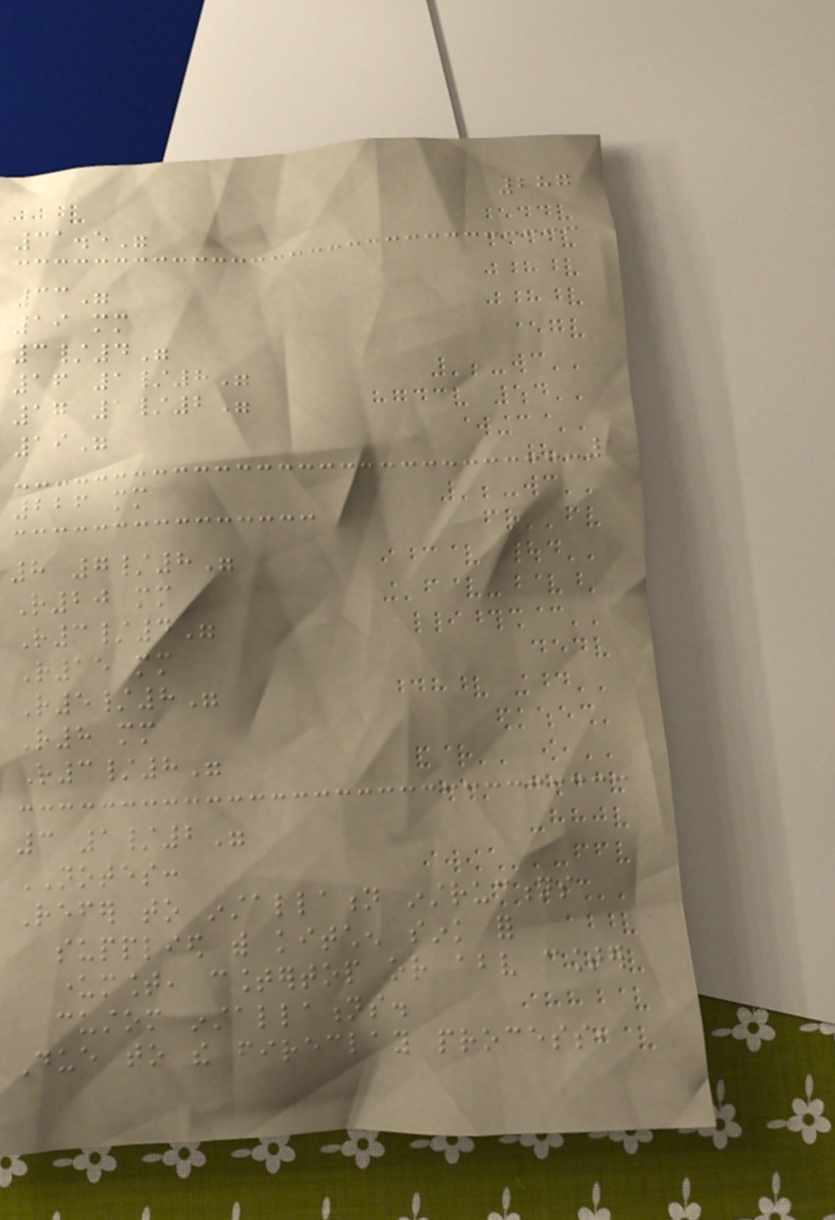287
31.5"
33"
19 mm
3/4"
16 1/8"
17 1/2"
19"
226 mm
8 7/8"
R20 mm
R3/4"
R15 mm
R5/8"
R8 mm
R3/8"
3 1/2"
NOTES:
Refer to installation instructions
supplied with kitchen sink for
undermount, countertop or above counter
custom installations.
Due to the fireclay process,
